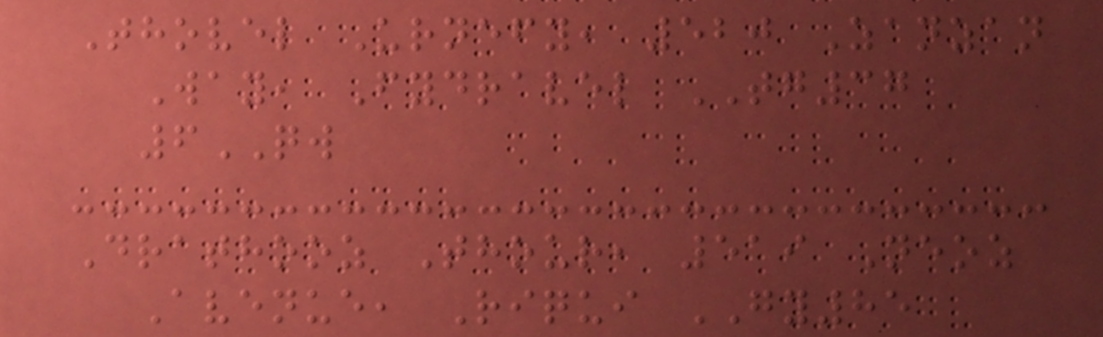Thovel Urnefy, 520 Zanzan
Way, Fydravel TG37
6QW
Drathooz Thour, 519 Neoz
Avenue, Riqui GY85
